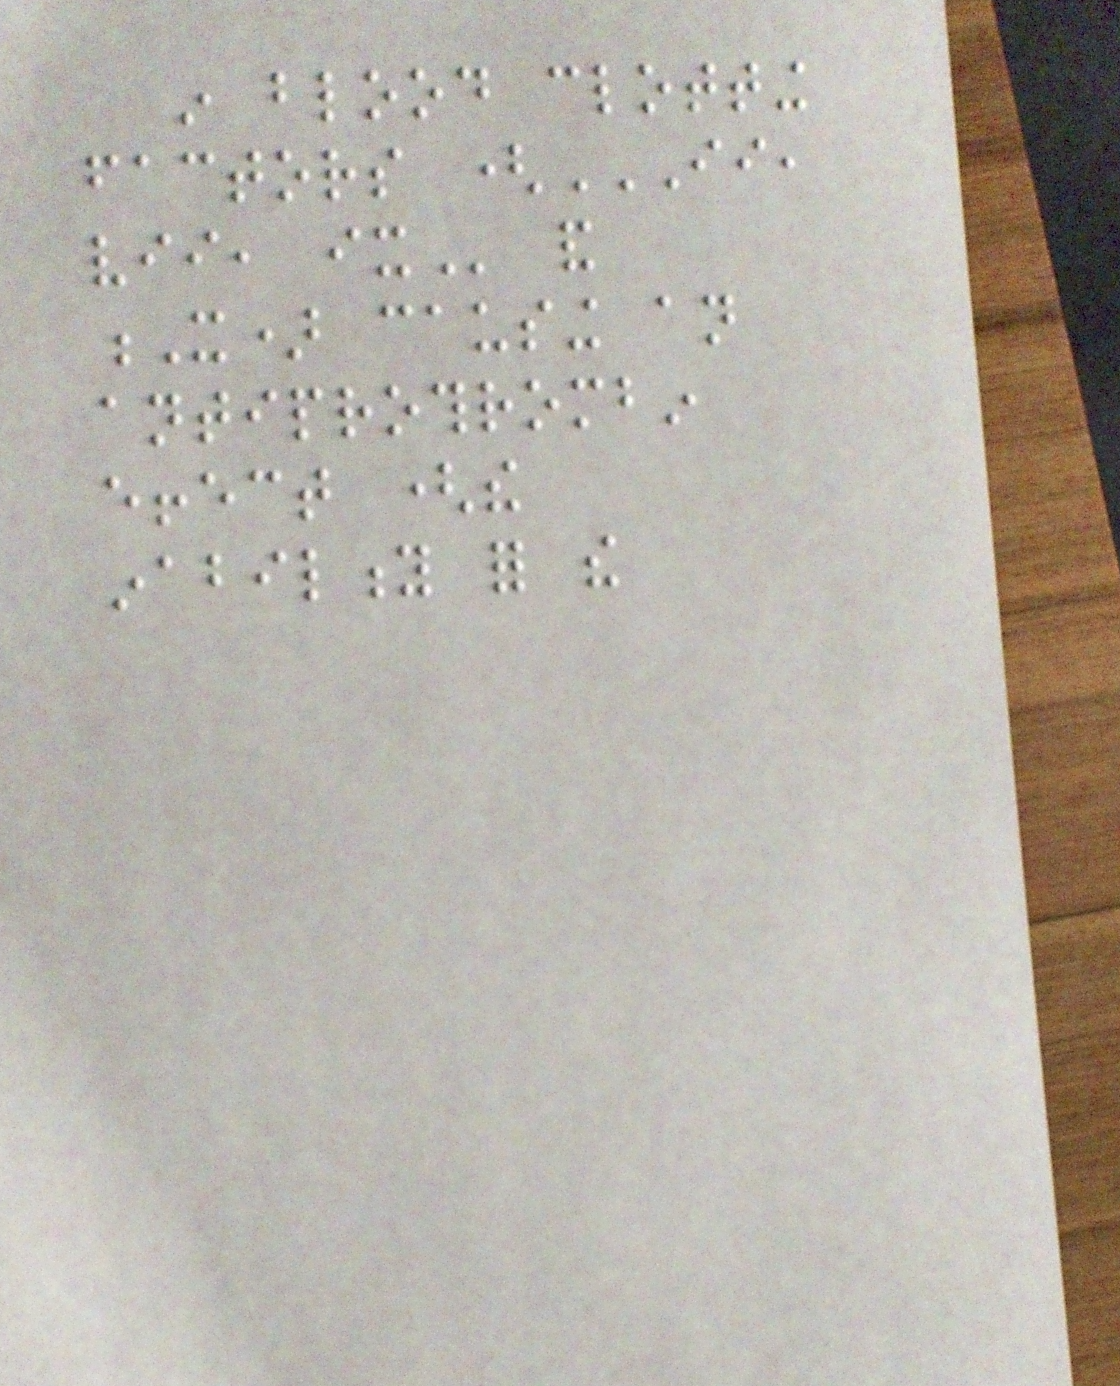in blood clotting
factors (II,
VII, IX and
X) causing an
antiprothrombin
effect (the
inability for the
